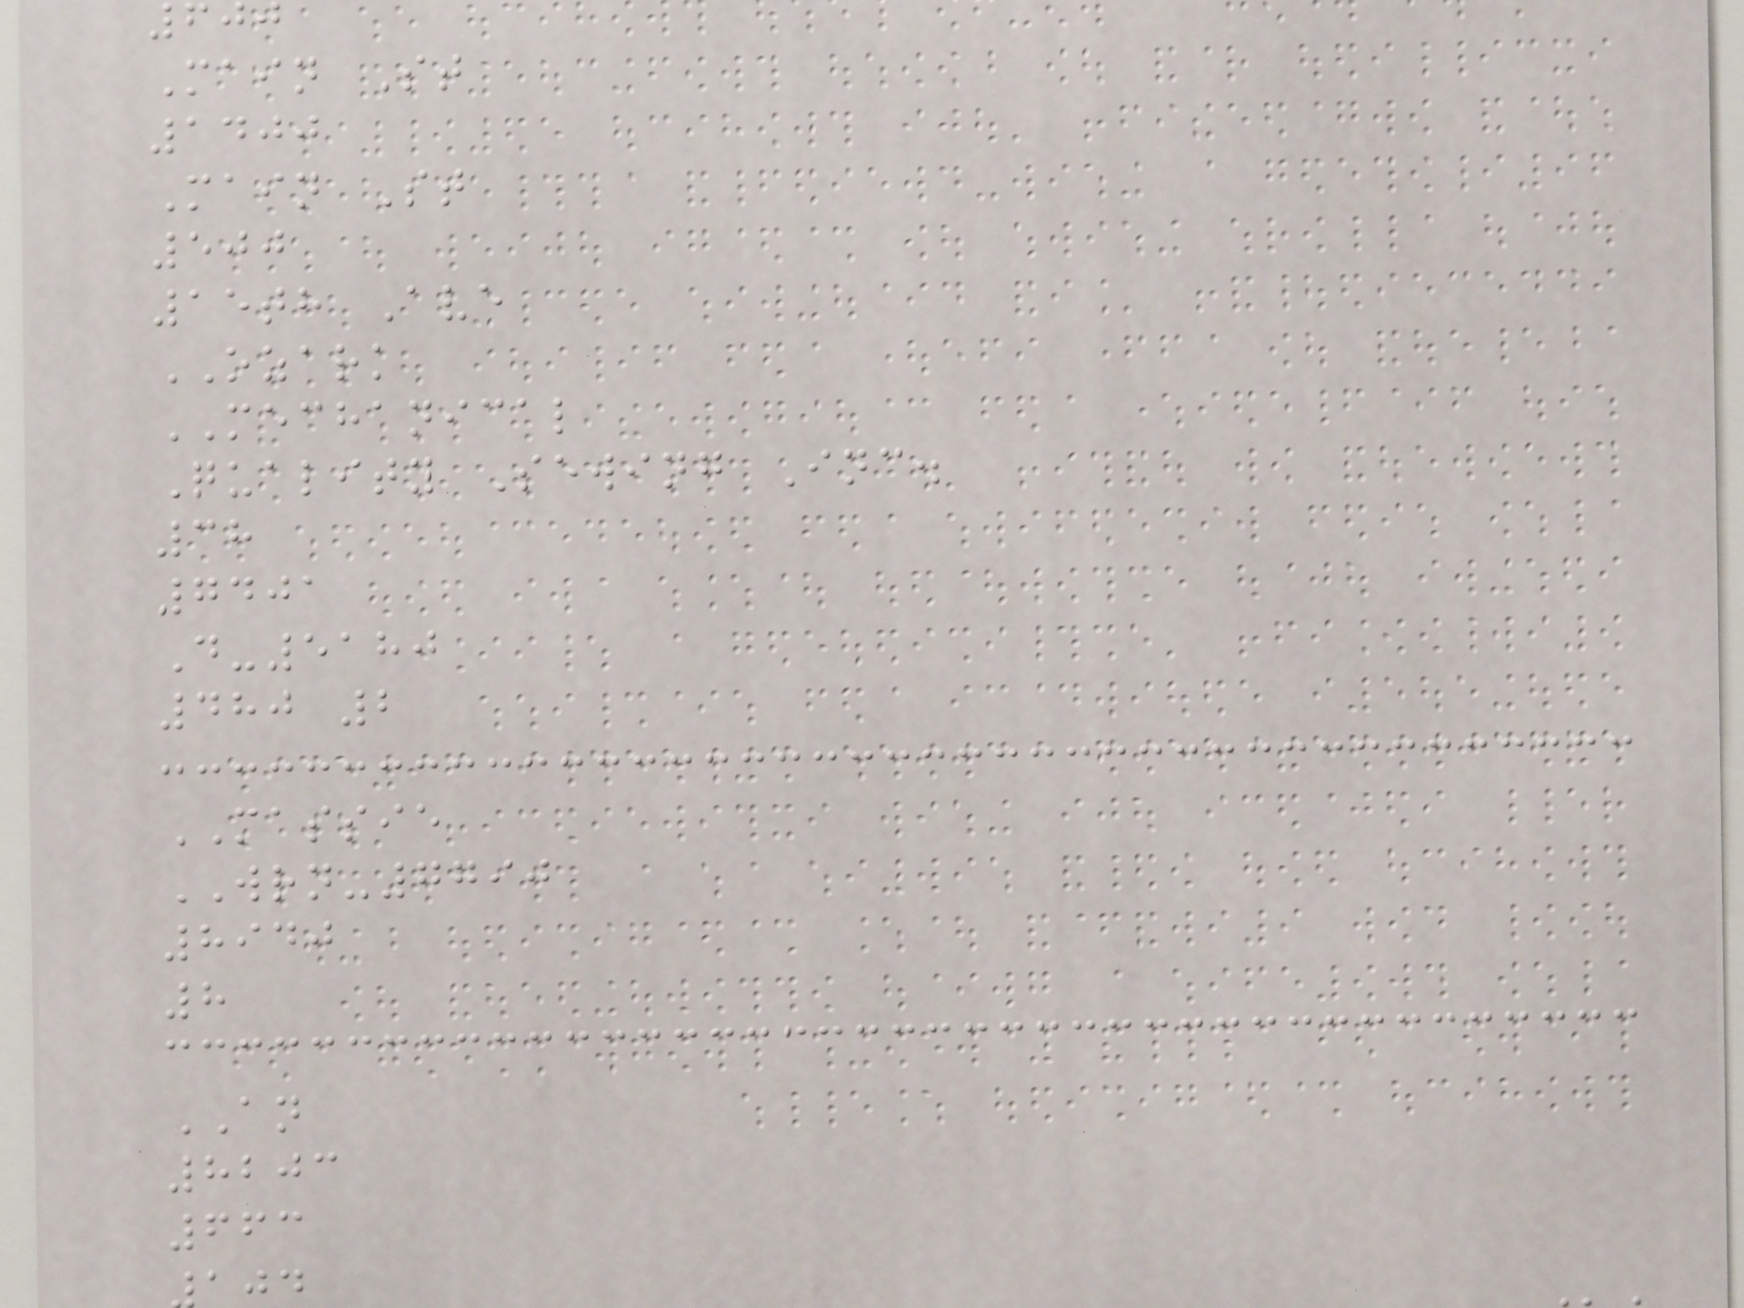Main St
1400
Main St
500
15th Ave
OZARK
MECHANICAL
Quality Sewing Inc.
38
7401
D-5180
480 2
MASSIE
WRN-7790
8940
8
AN
8203
663
